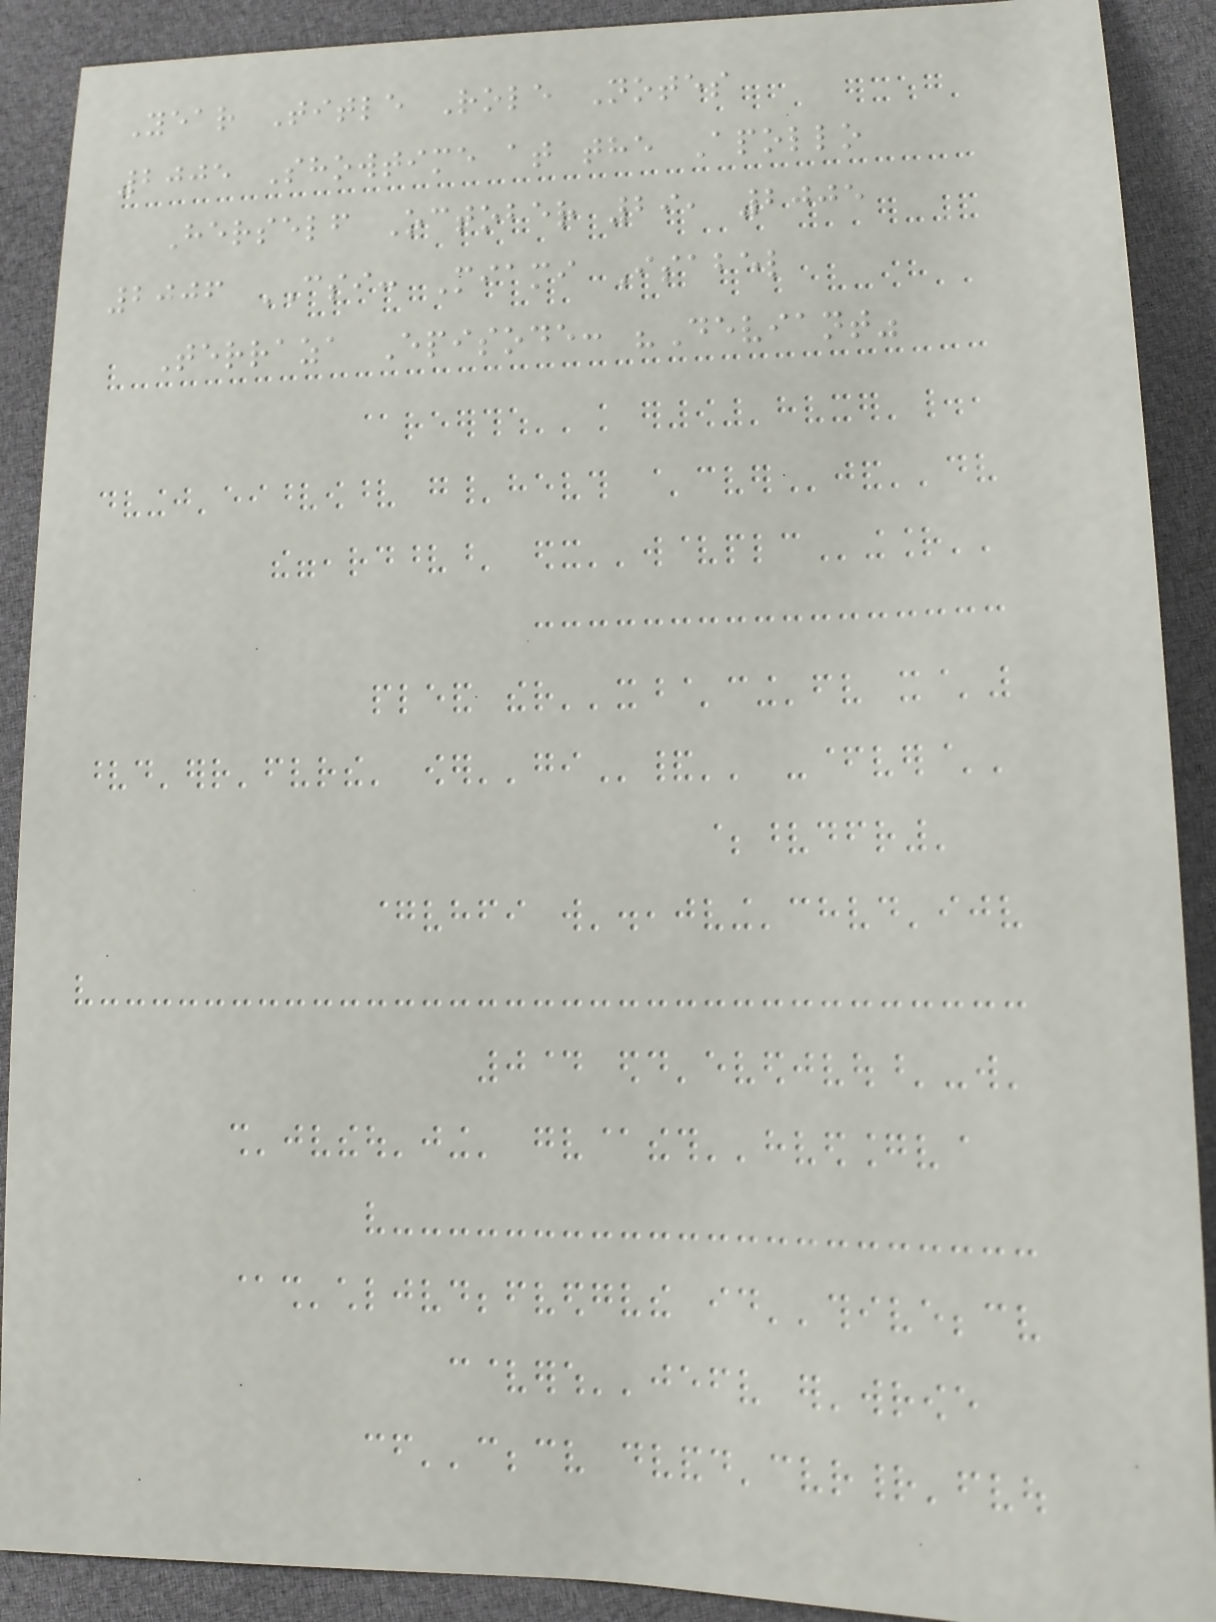Year Title Role Notes
2005 Showtime at the Apollo
Herself October 29, 2005
2006 CSI: Miami Isabel
Terraza Episode: "Deviant"
